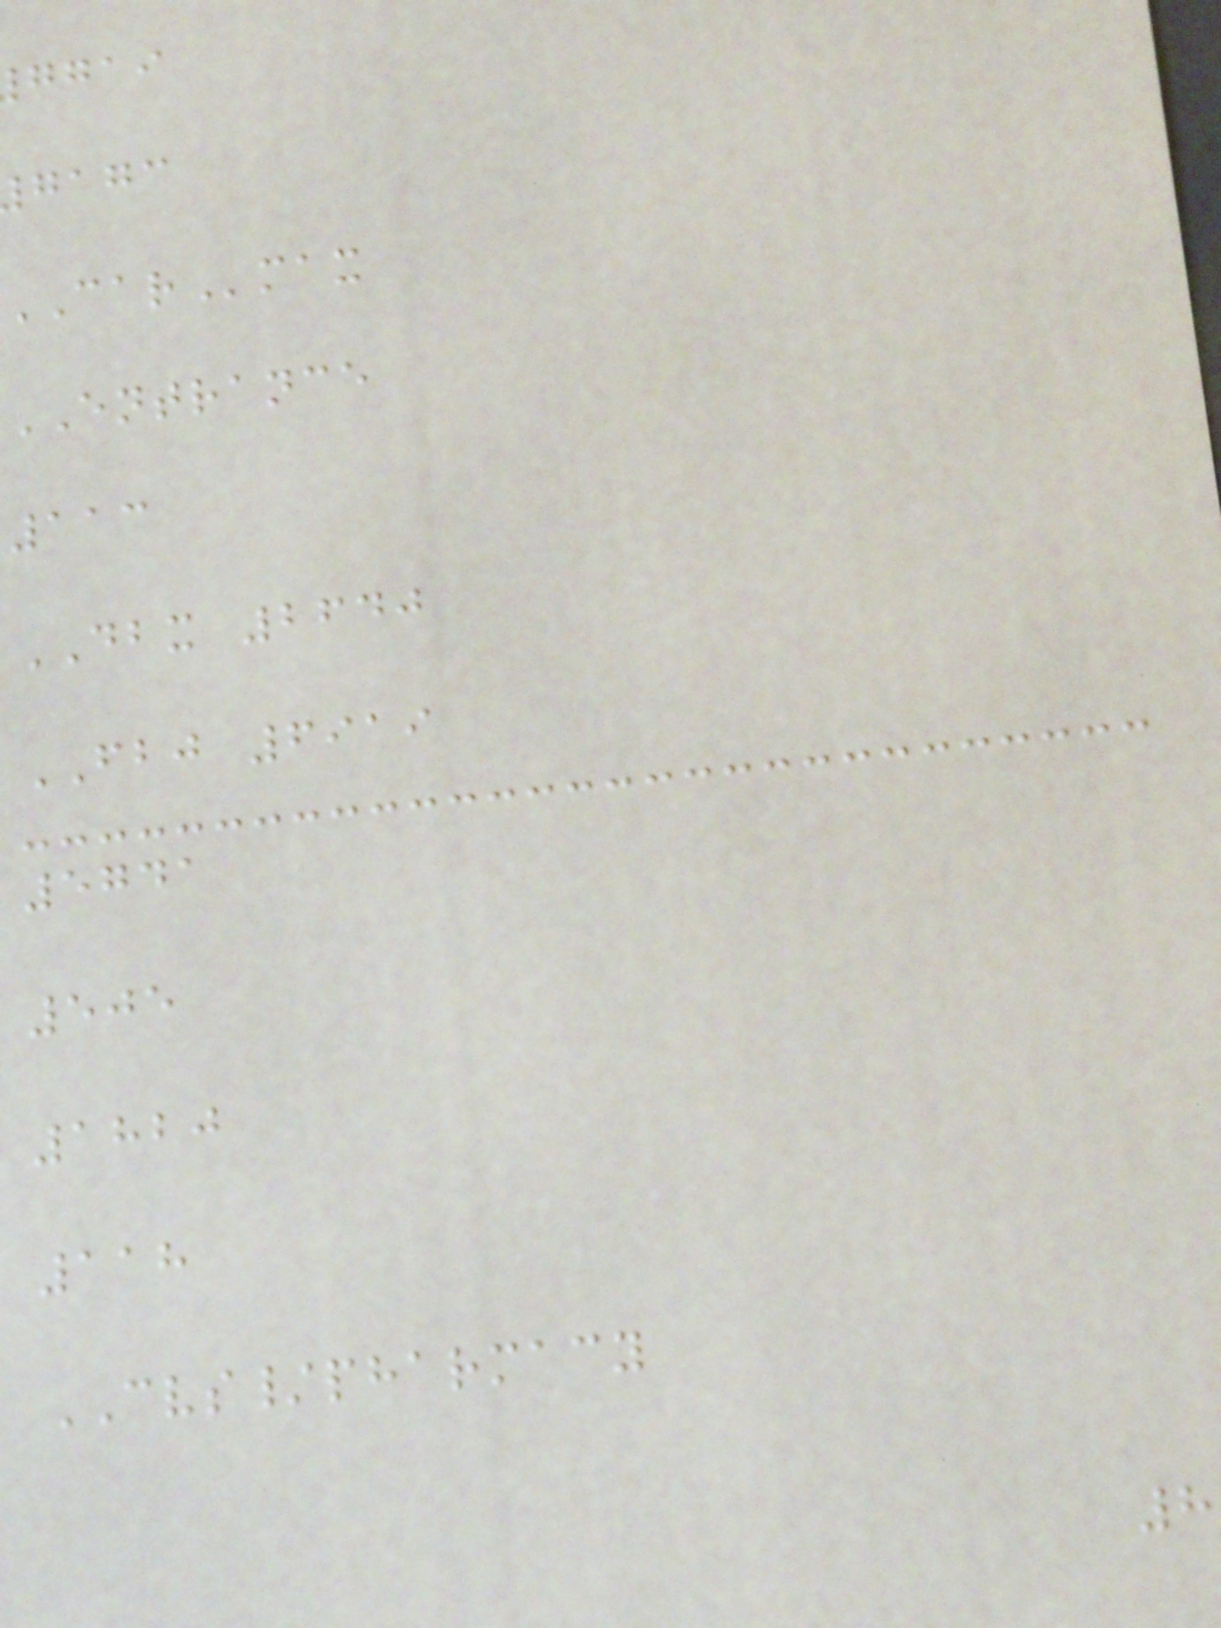ggai
gagc
CARmax
ENTRANCE
113
DBX 2640
FBJ 6919
5741
505
1820
118
CVS/pharmacy
